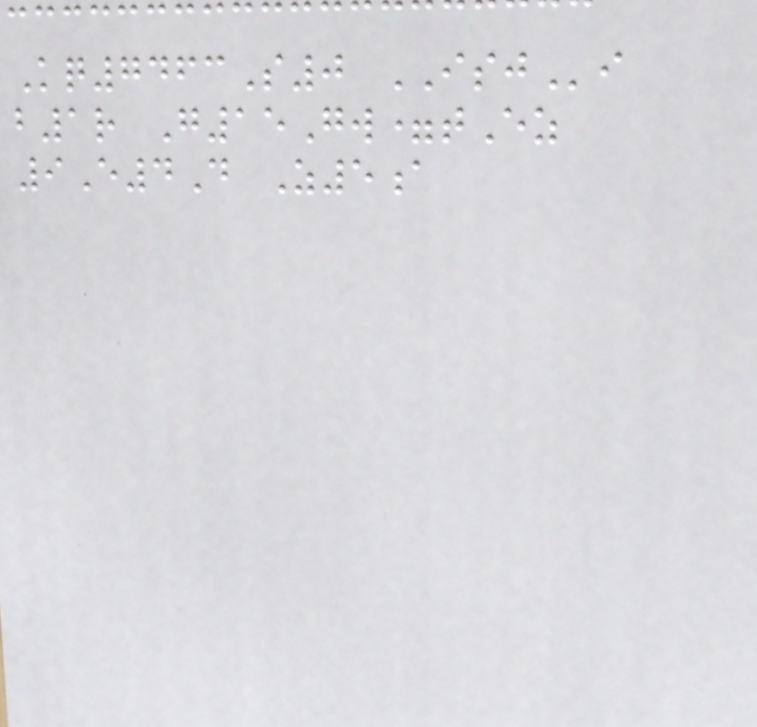Kq7463S0 ISJi
b1r G15Gw=tEz
9E4D Z5a
